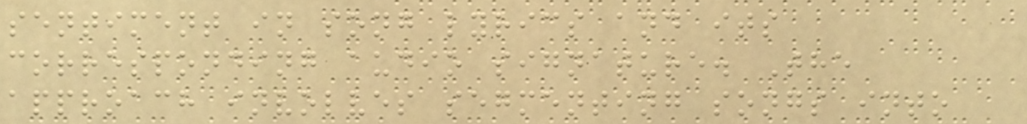sentiment in song lyrics and its
corresponding audio signature. The
approach involves segmenting songs into
